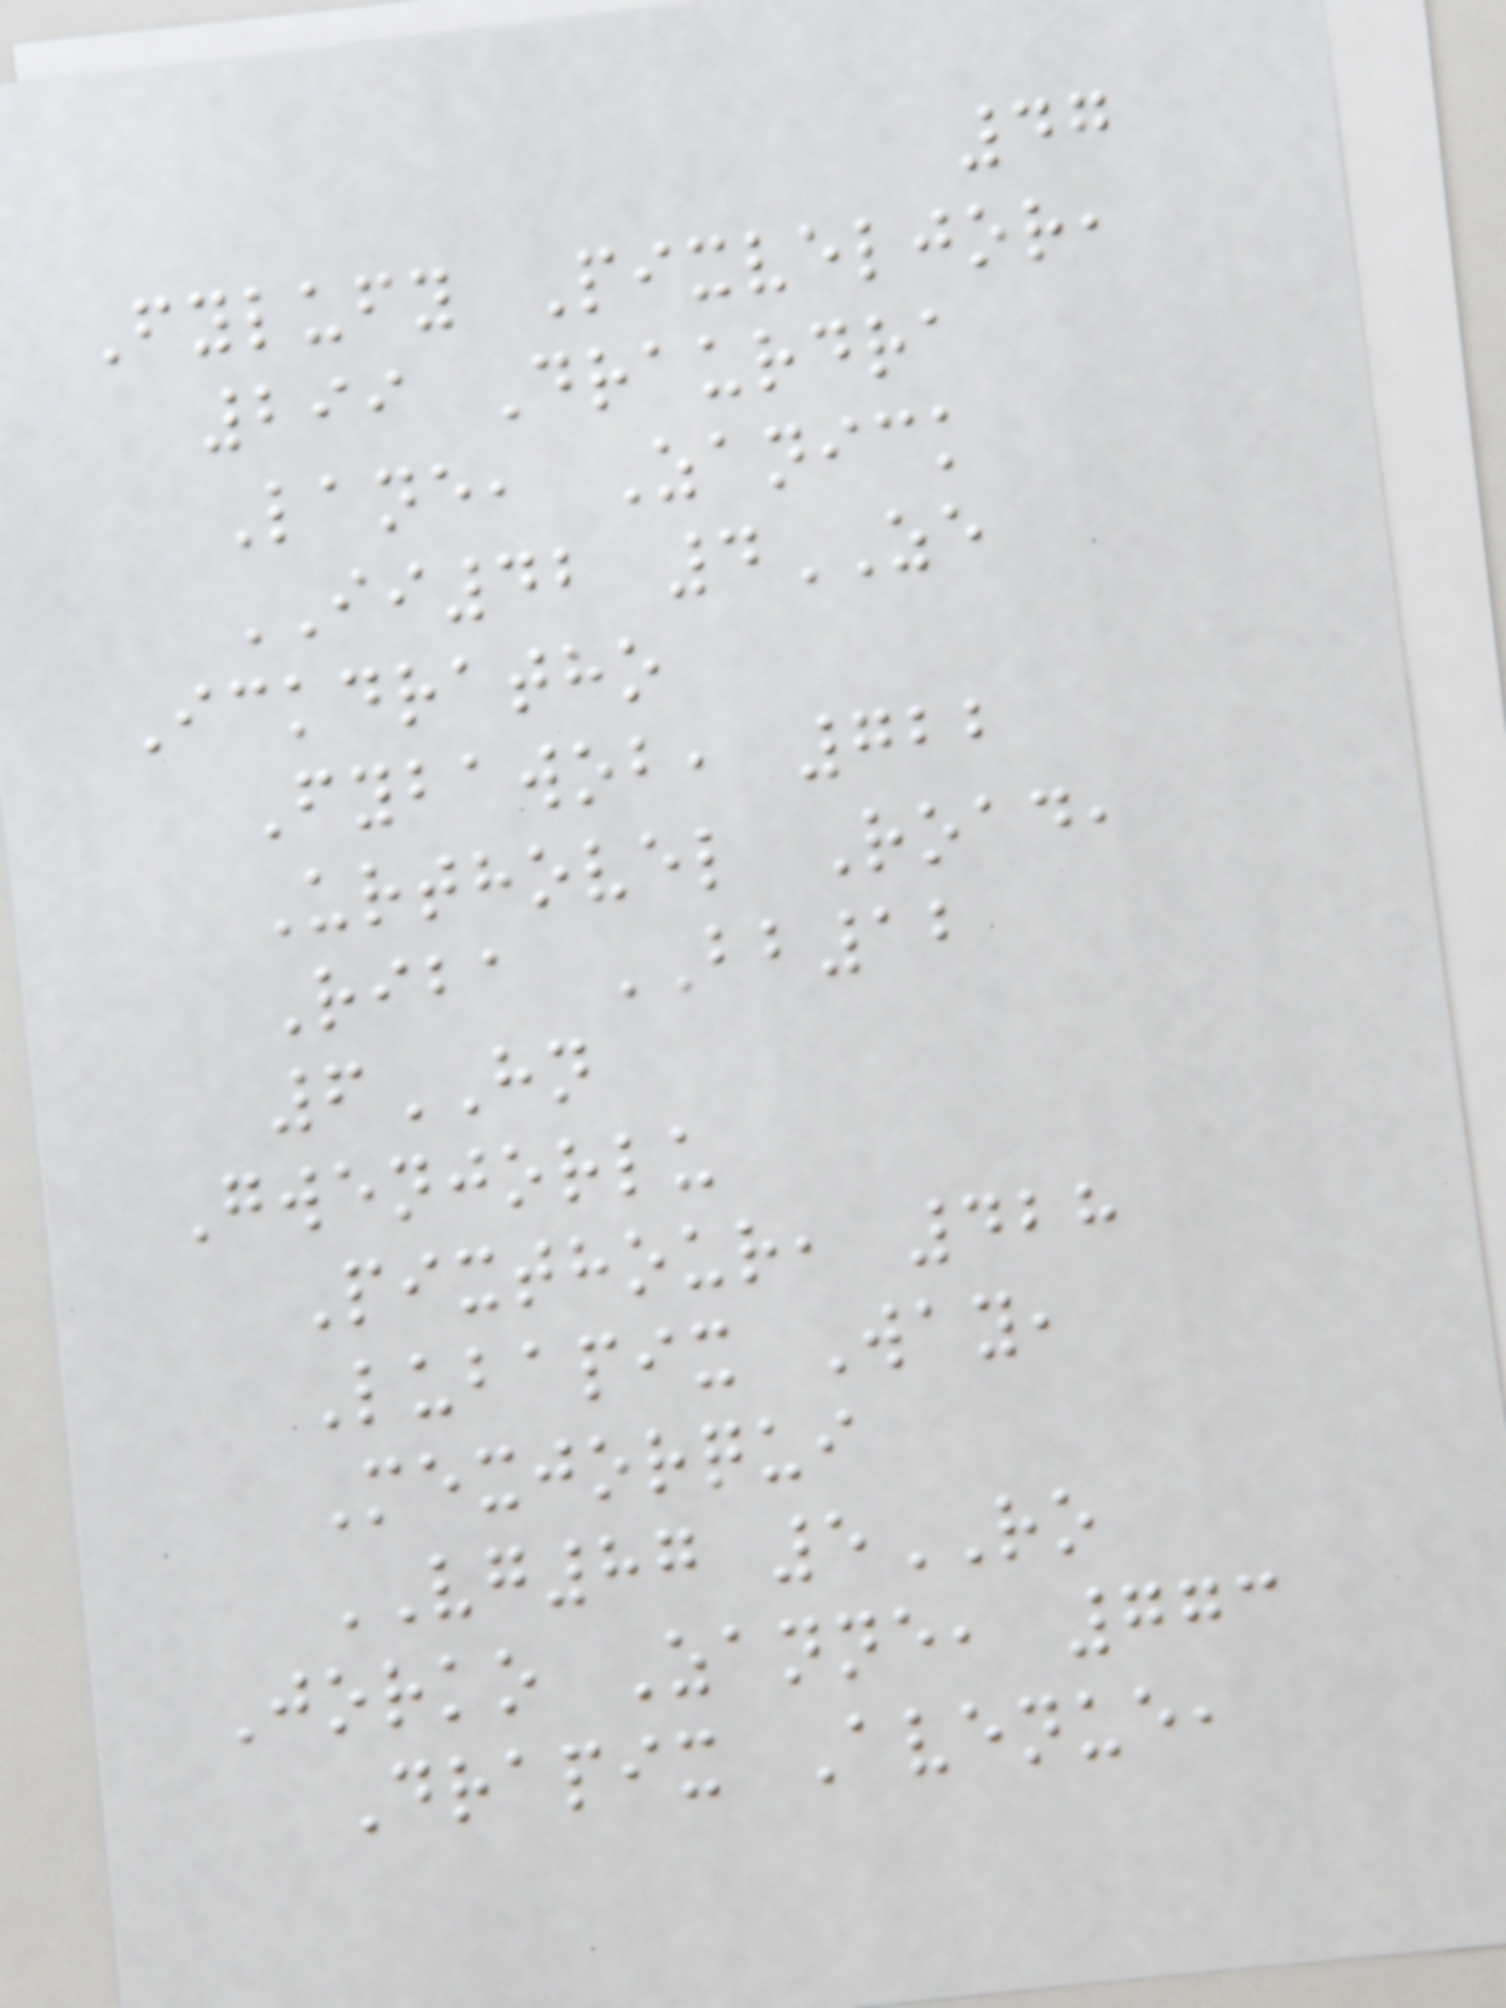47
Fylufy Pixveljor,
299 Draurdra
Lane, Zanick
II42 4ZE
Ickdratho
Fybawob, 722
Urthovel Road,
Riba BB12
6HN
Gwenjorlu
Pixthour, 428
Lubapix Way,
Mexjorqui
VG87 5RO
Jorko Zanne, 773
Drapix Avenue,
